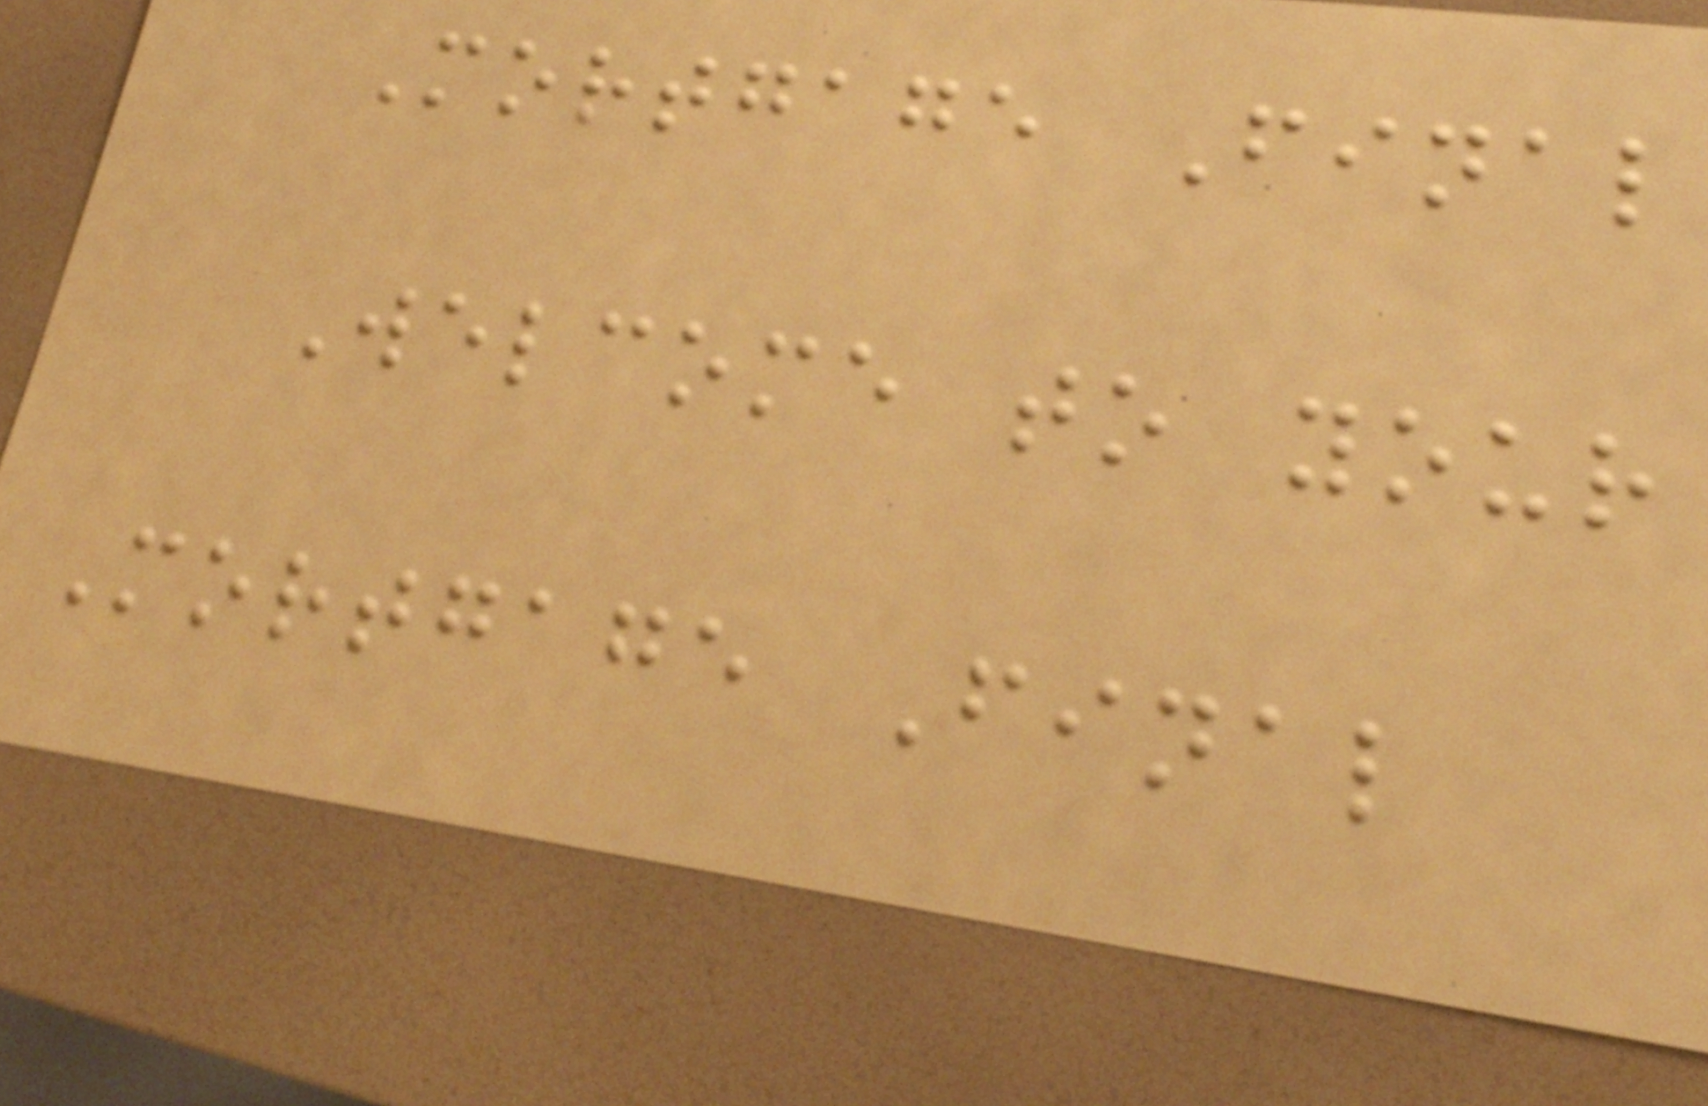Mortgage Final
Welcome to your
Mortgage Final
